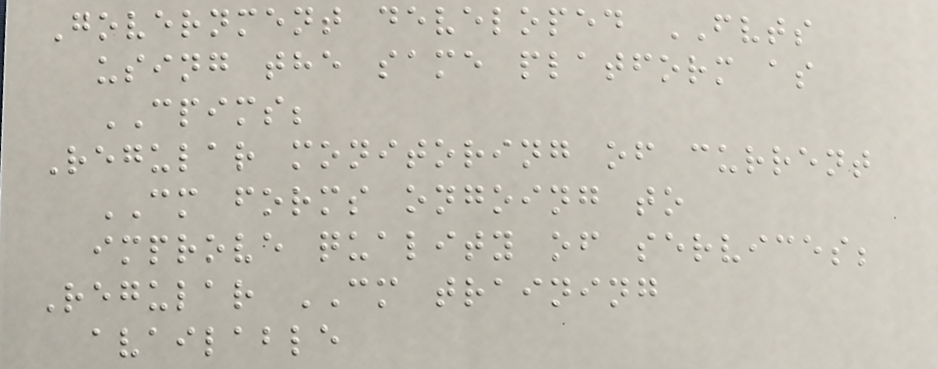Government developed FVTS
using the same platform as
CPIMS;
Regular monitoring of current
CM forms ongoing to
improve quality of services;
Regular CM training
available
